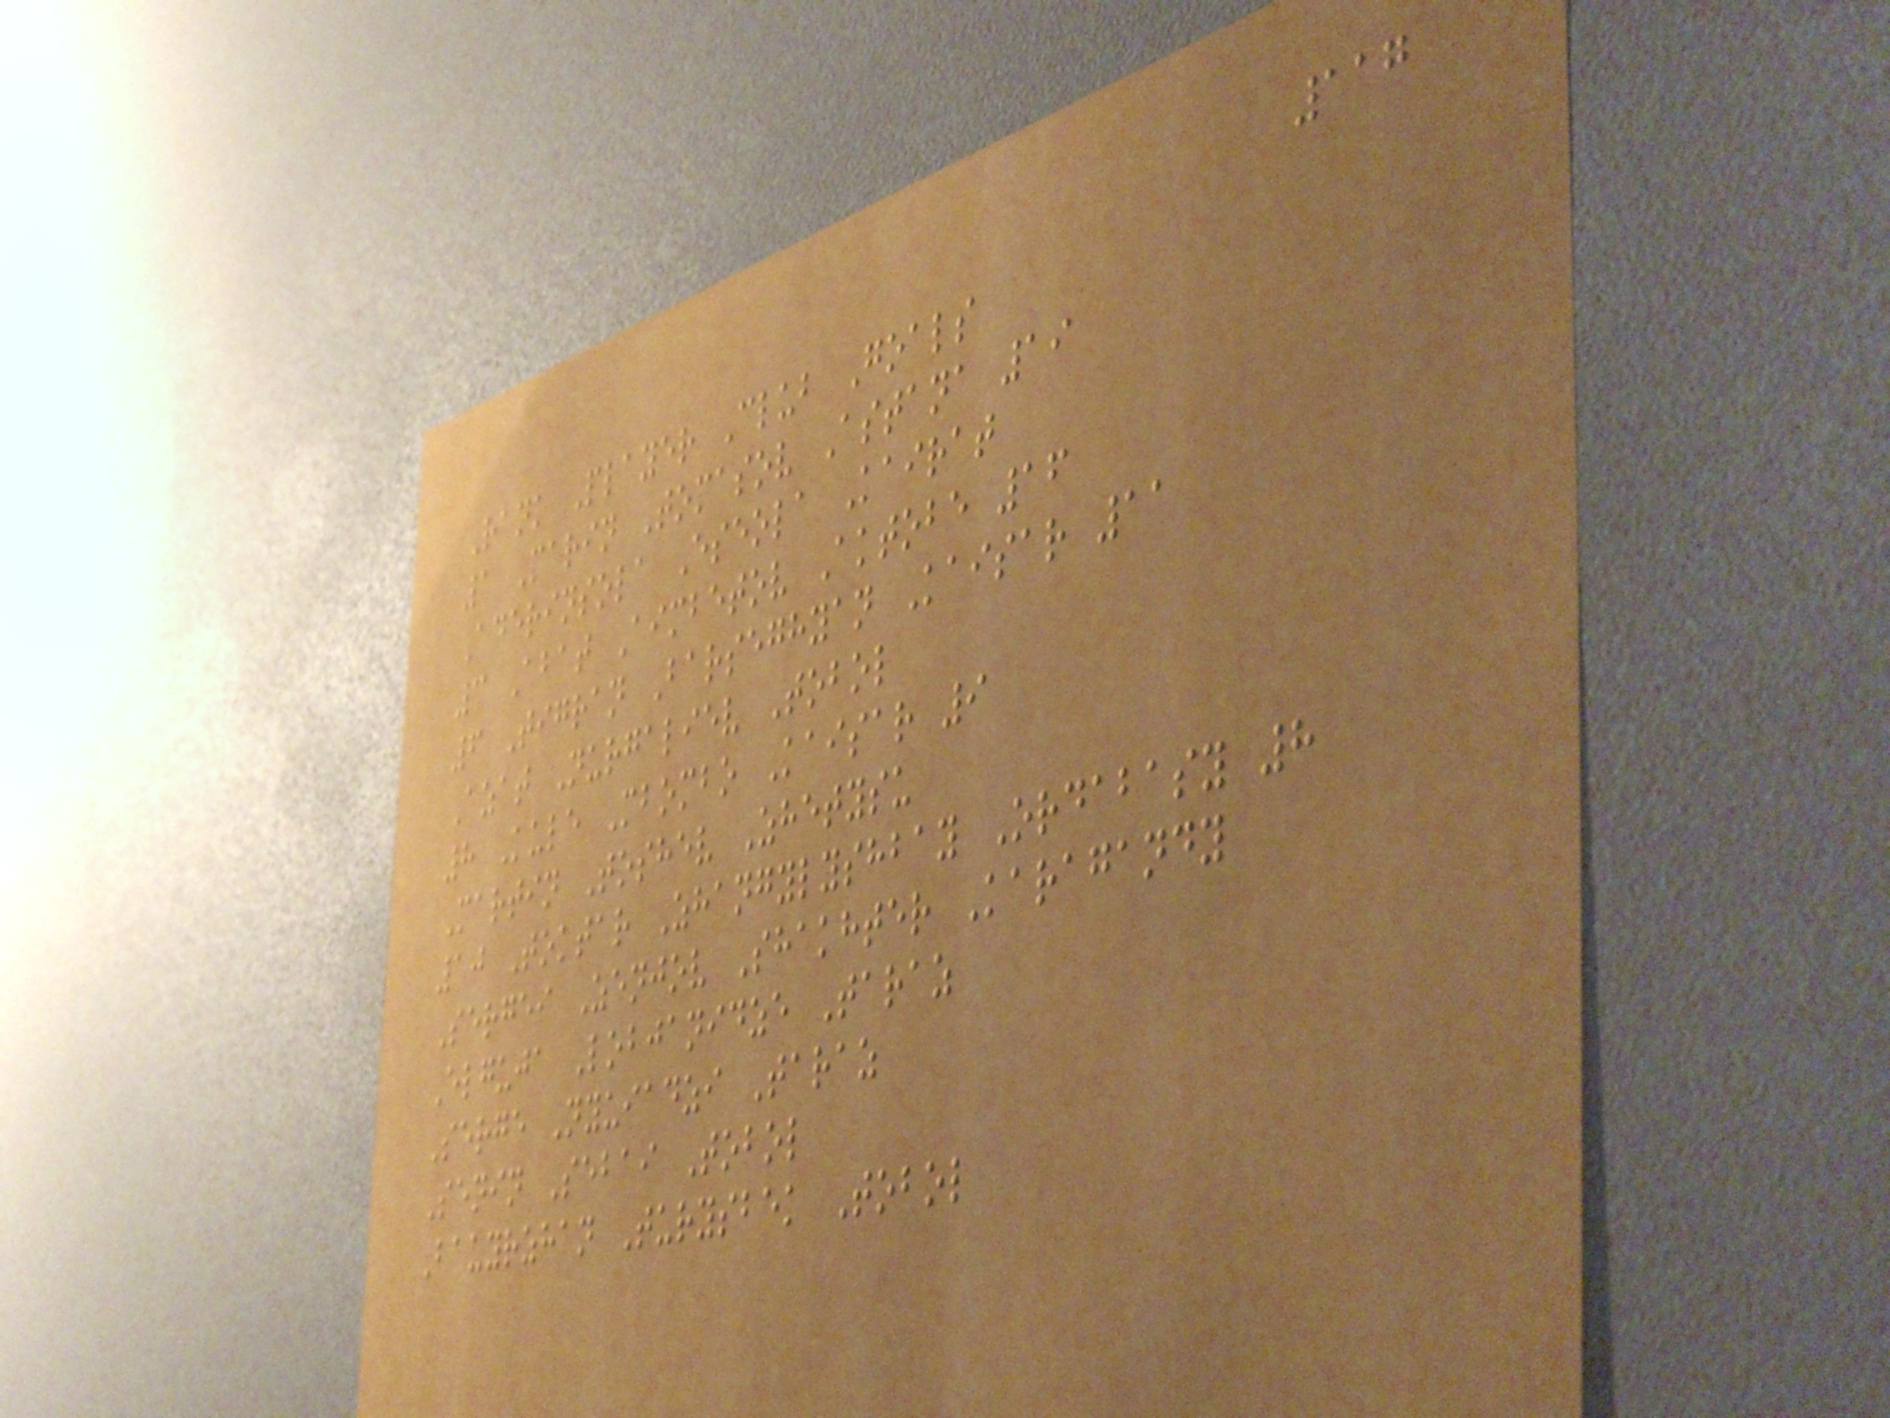117
Rank Player Club Goals
1 Marin Tomasov Astana 19
Aderinsola Eseola Kairat
3 Abat Aimbetov Aktobe 16
6 Tigran Barseghyan Kaisar 11
Azat Nurgaliev Tobol
8 Kule Mbombo Kaisar 9
Martin Toshev Zhetysu
10 Toktar Zhangylyshbay Ordabasy 8
Sergei Zenjov Shakhter Karagandy
Elguja Lobjanidze Taraz
Serge Nyuiadzi Taraz
Senin Sebai Tobol
Bauyrzhan Turysbek Tobol
